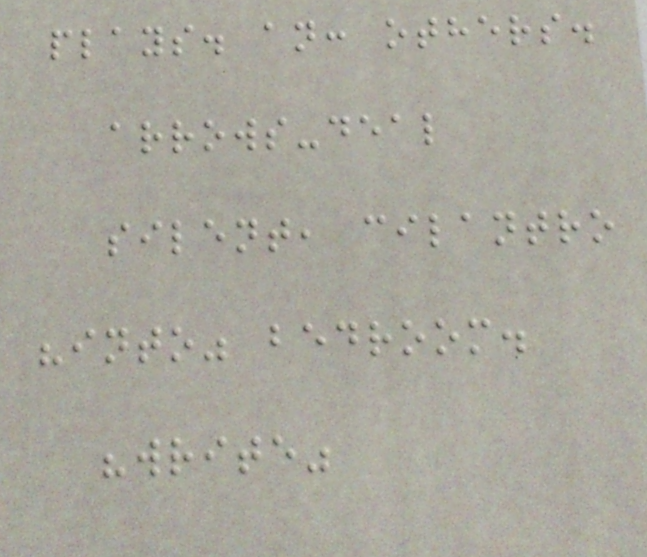plays. an: others.
arrows-deal
silent, cilantro
"into" bedroom.
"write"
